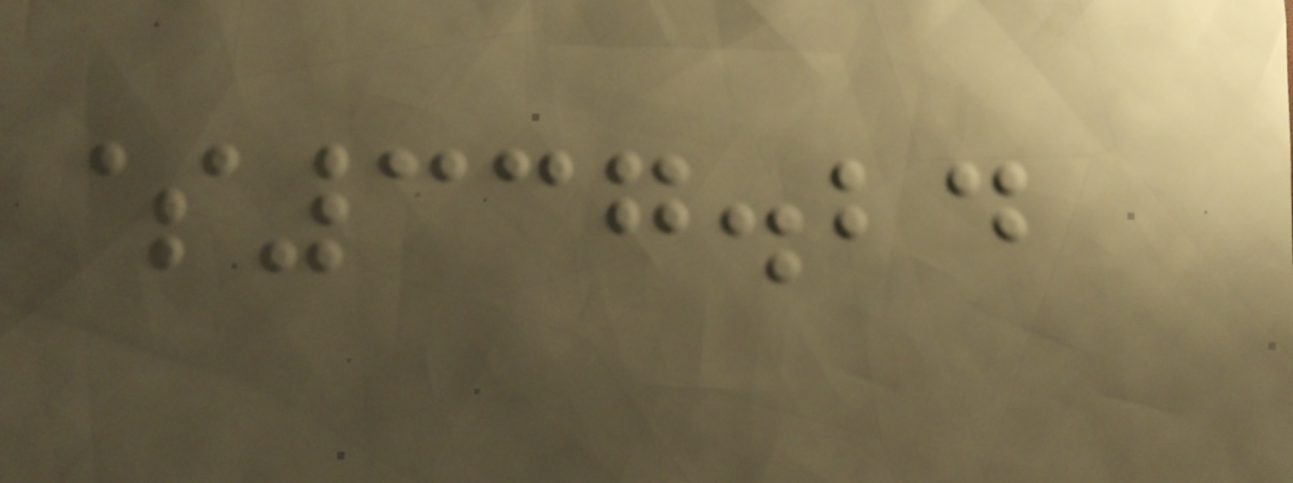$337.24
